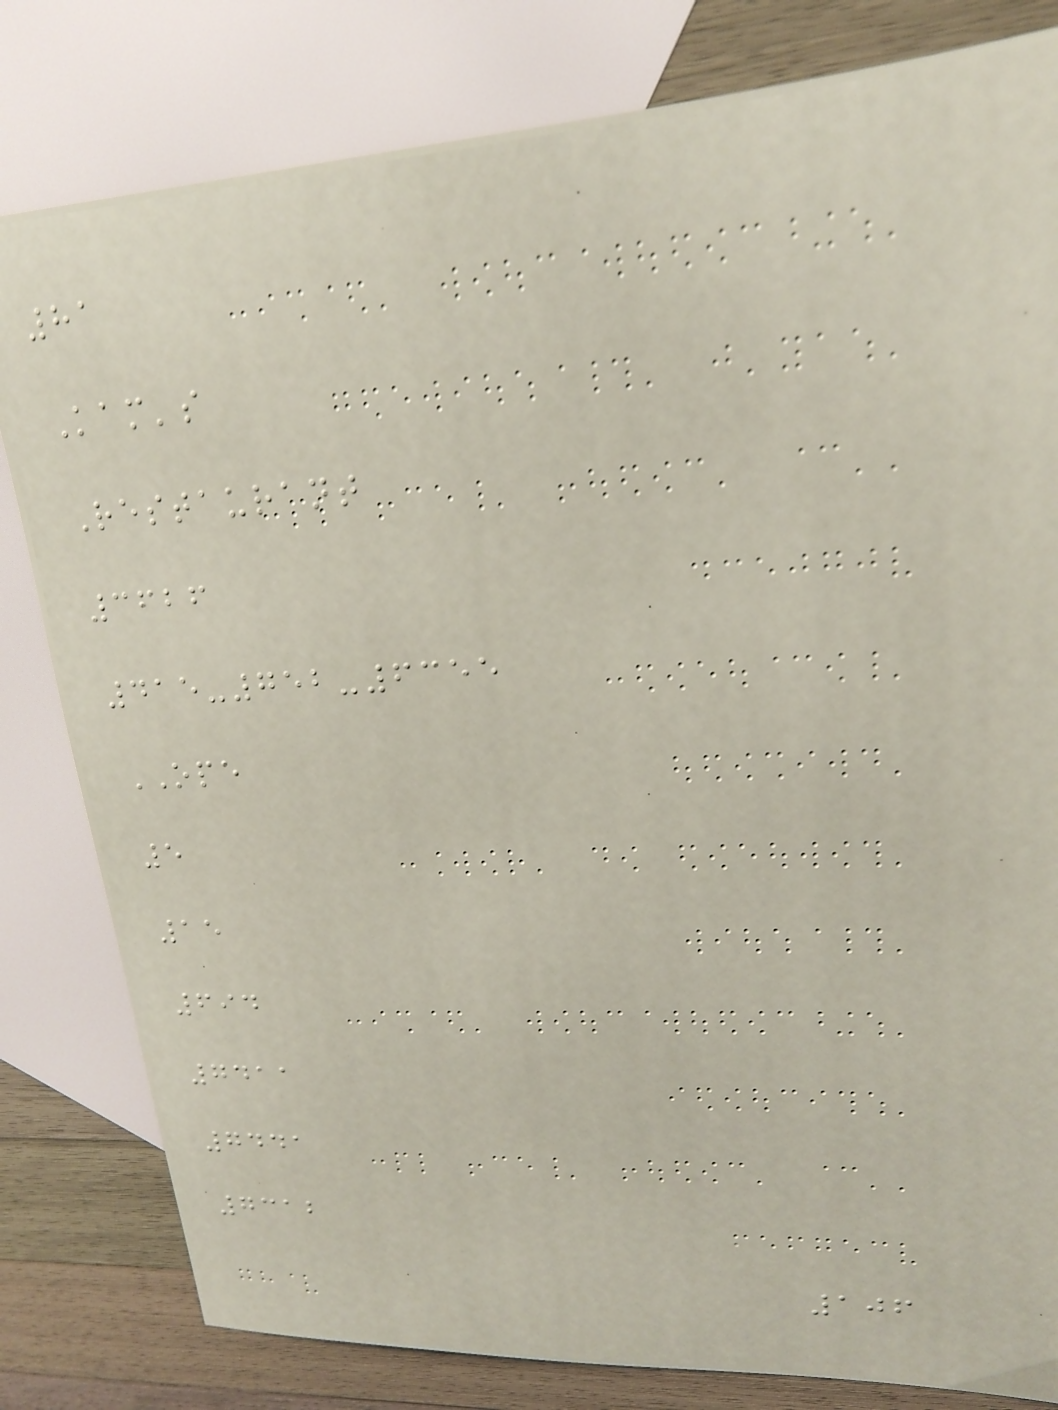81
Kam's
Restaurant
3626
415-752-6355
OPE
5
15
694
7411
7441
7312
106
